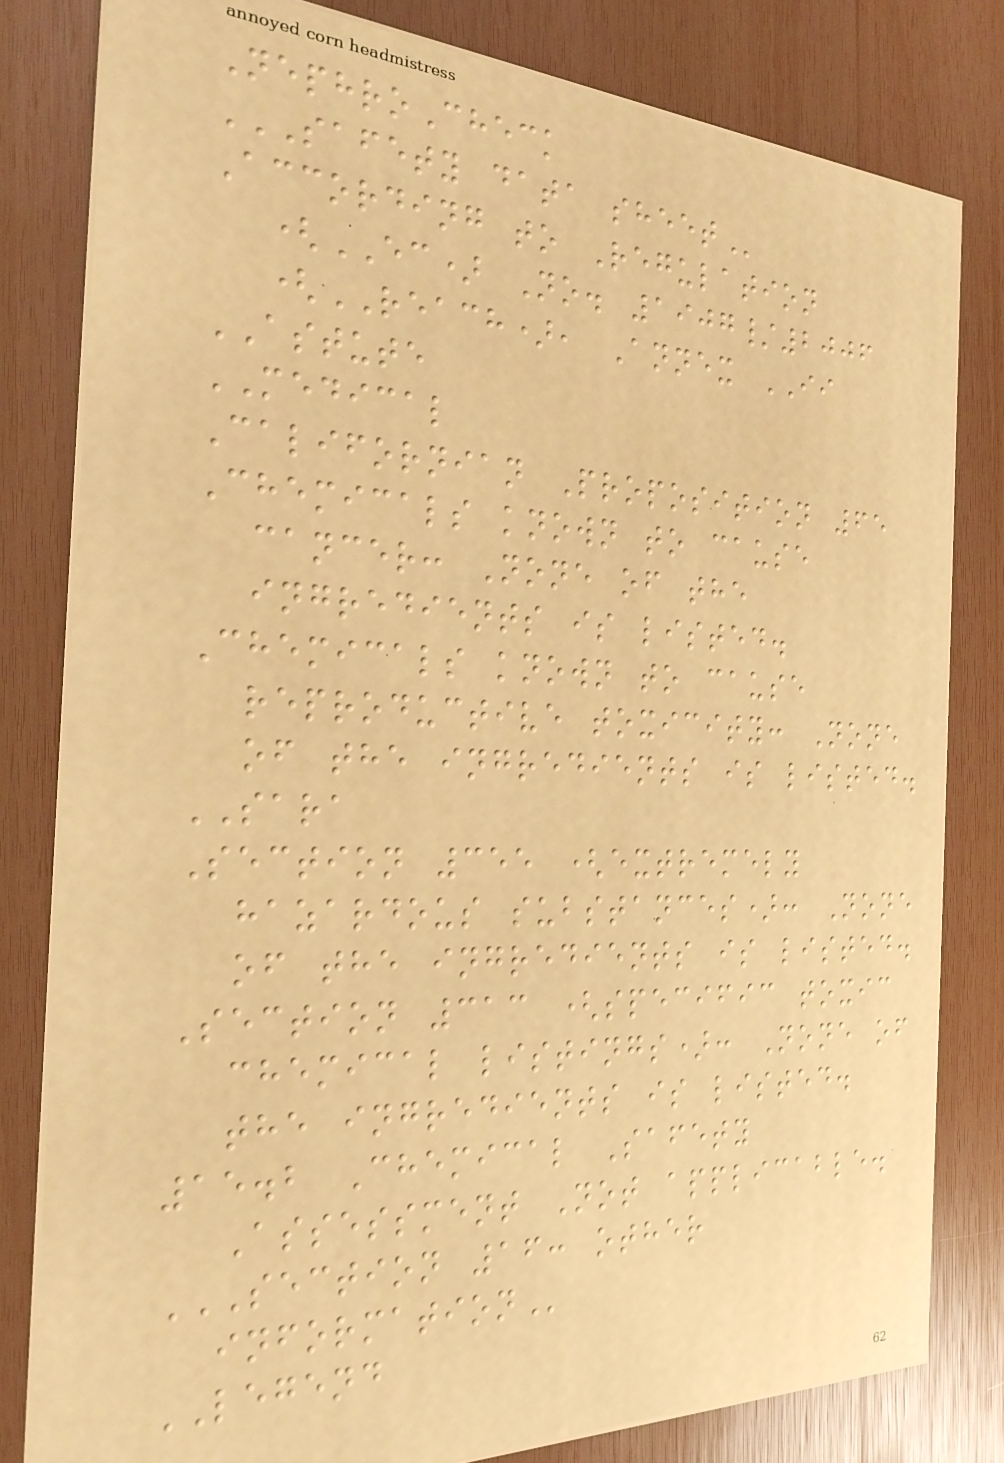NephroCheck
SAFETY DATA SHEET
According to Regulation
(EC) No. 1907/2006
(REACH), Annex II
ASTUTE
MEDICAL
Californian Proposition 65
Chemicals known to cause
cancer: None of the
ingredients is listed.
Chemicals known to cause
reproductive toxicity: None
of the ingredients is listed.
SARA
Section 355 (extremely
hazardous substances): None
of the ingredients is listed.
Section 313 (specific toxic
chemical listings): None of
the ingredients is listed.
15.2 Chemical Safety
Assessment Not applicable.
SECTION 16: OTHER
INFORMATION
LEGEND
